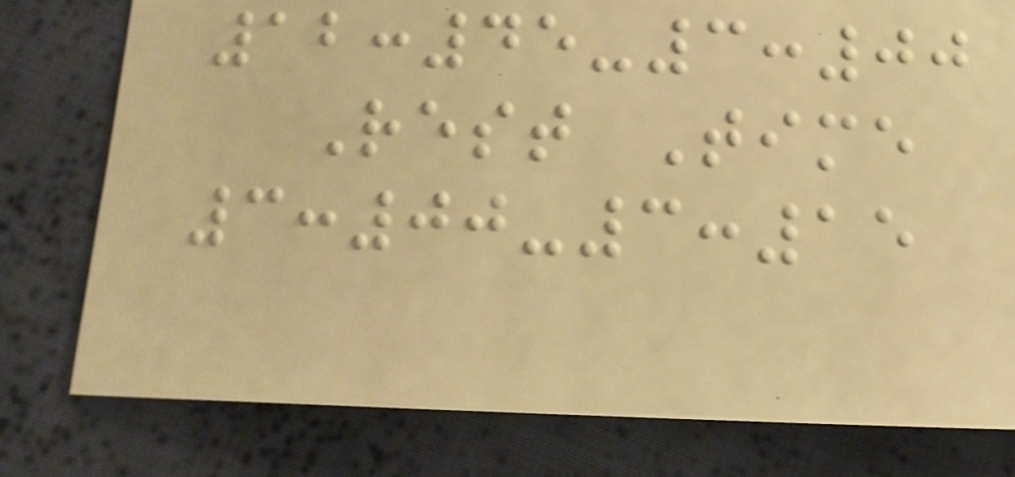12:45-3:00
Rest Time
3:00-3:15
